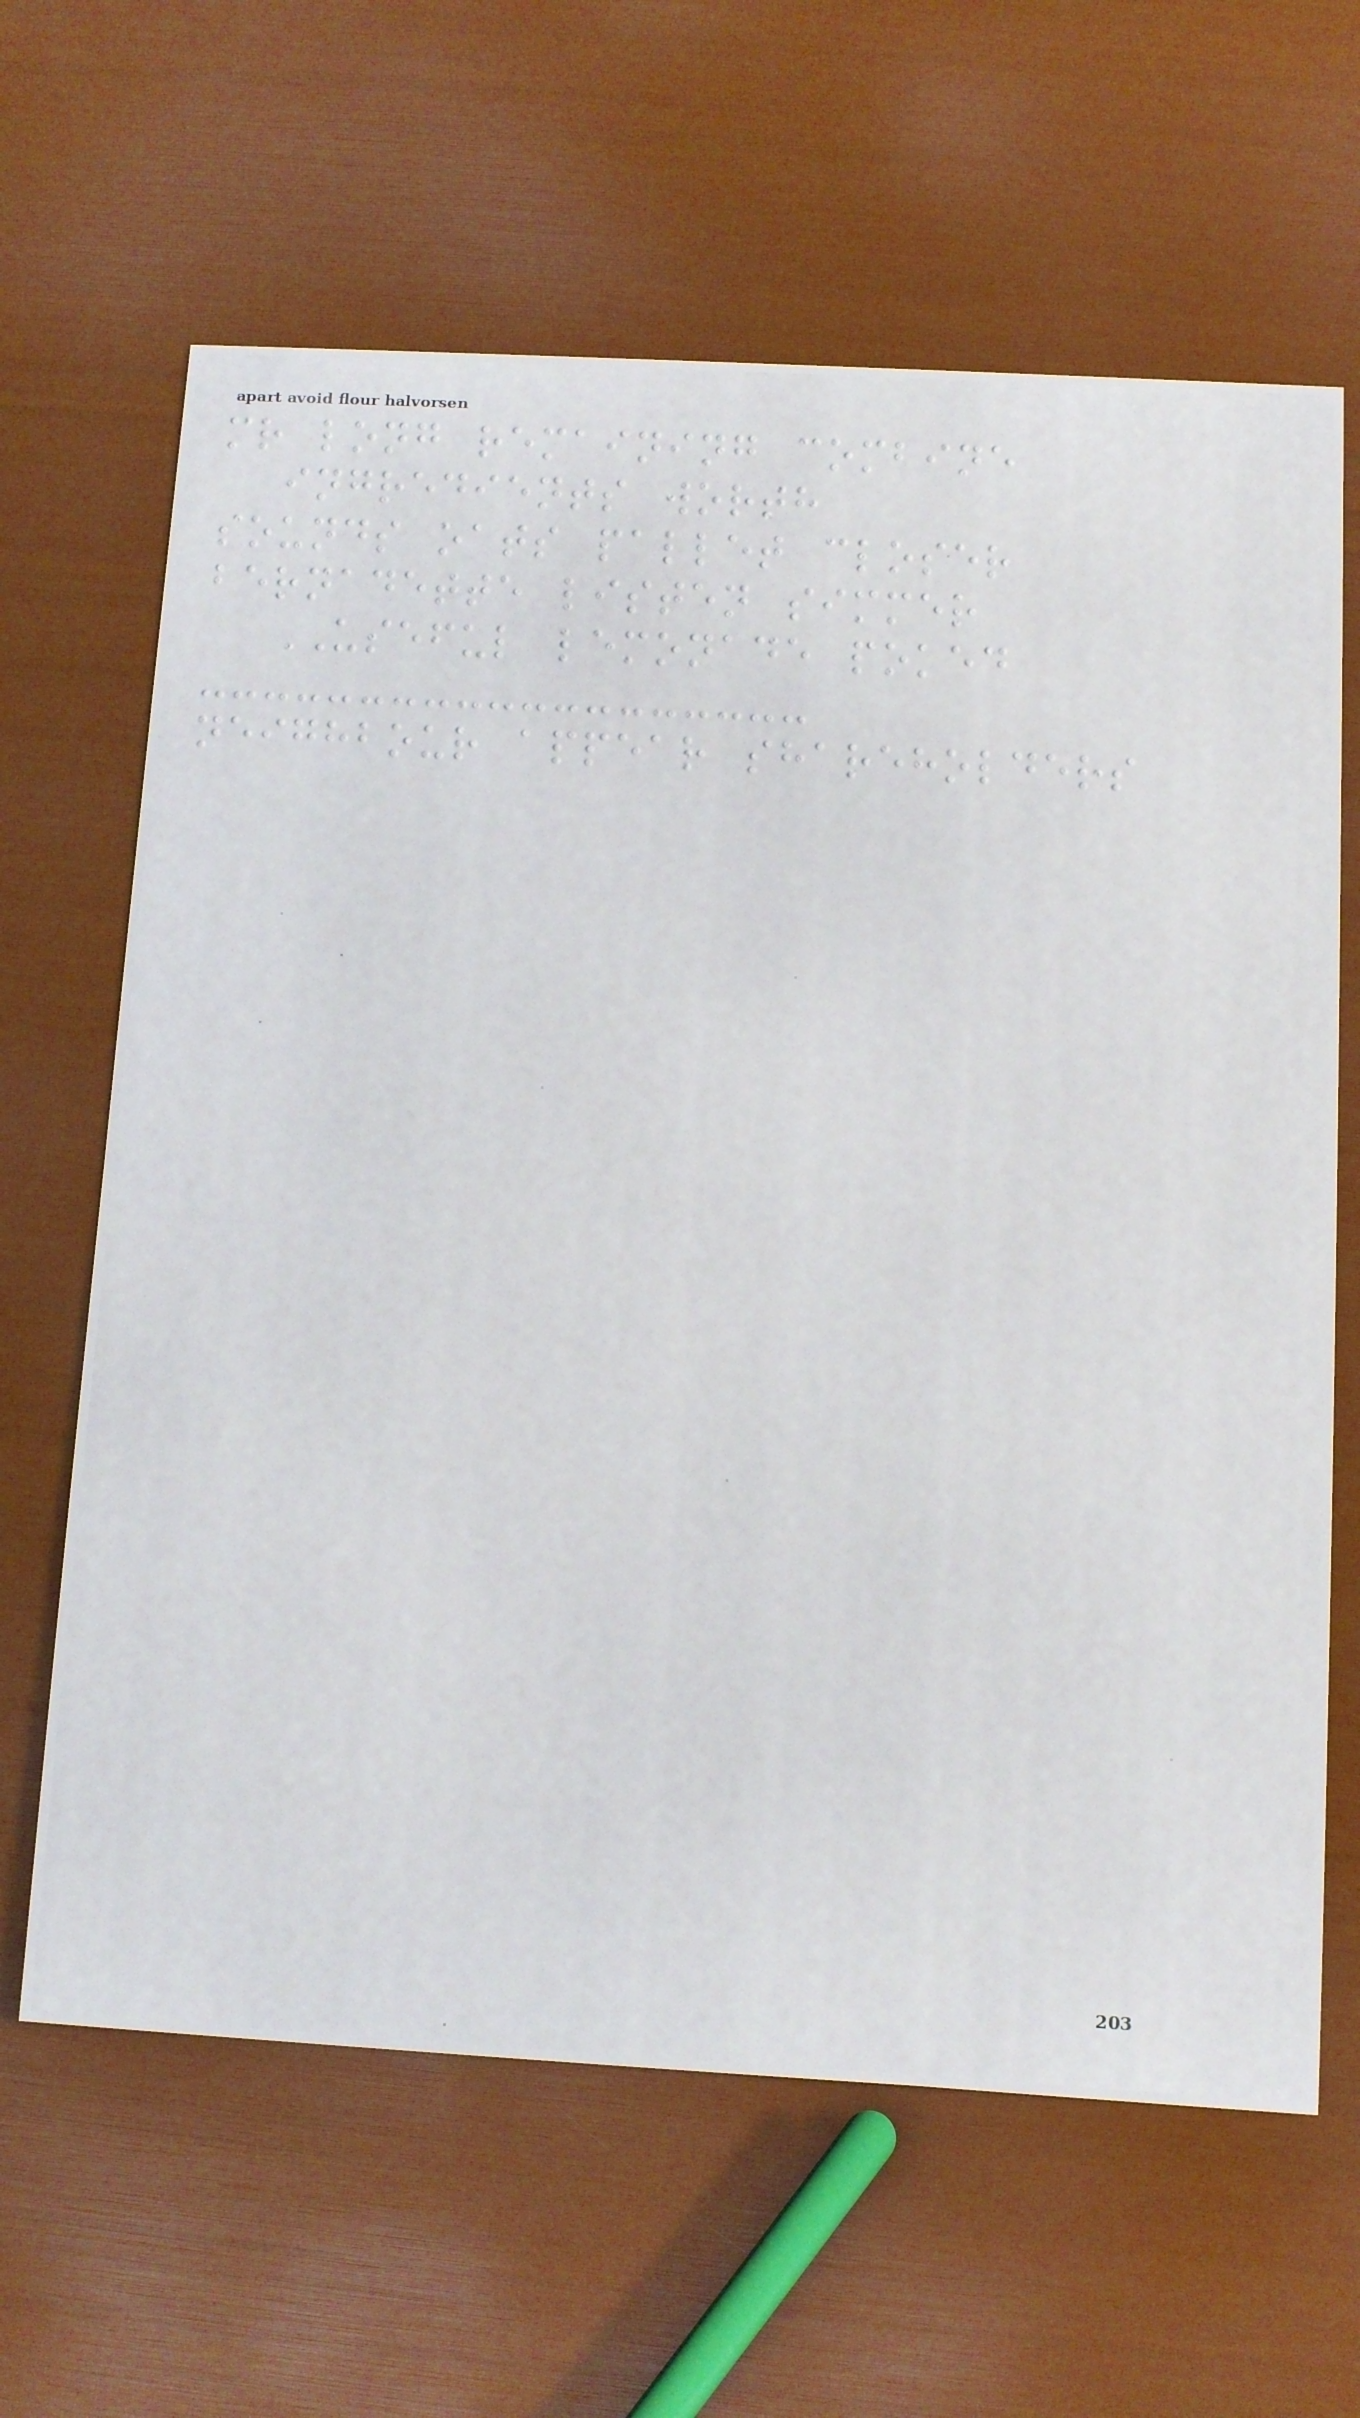mr long remaining combine
ingredients worth
sounds oats pallet closer
bernadette listen simmer
USEFUL lemonade poked
neighbour appear shareholders
